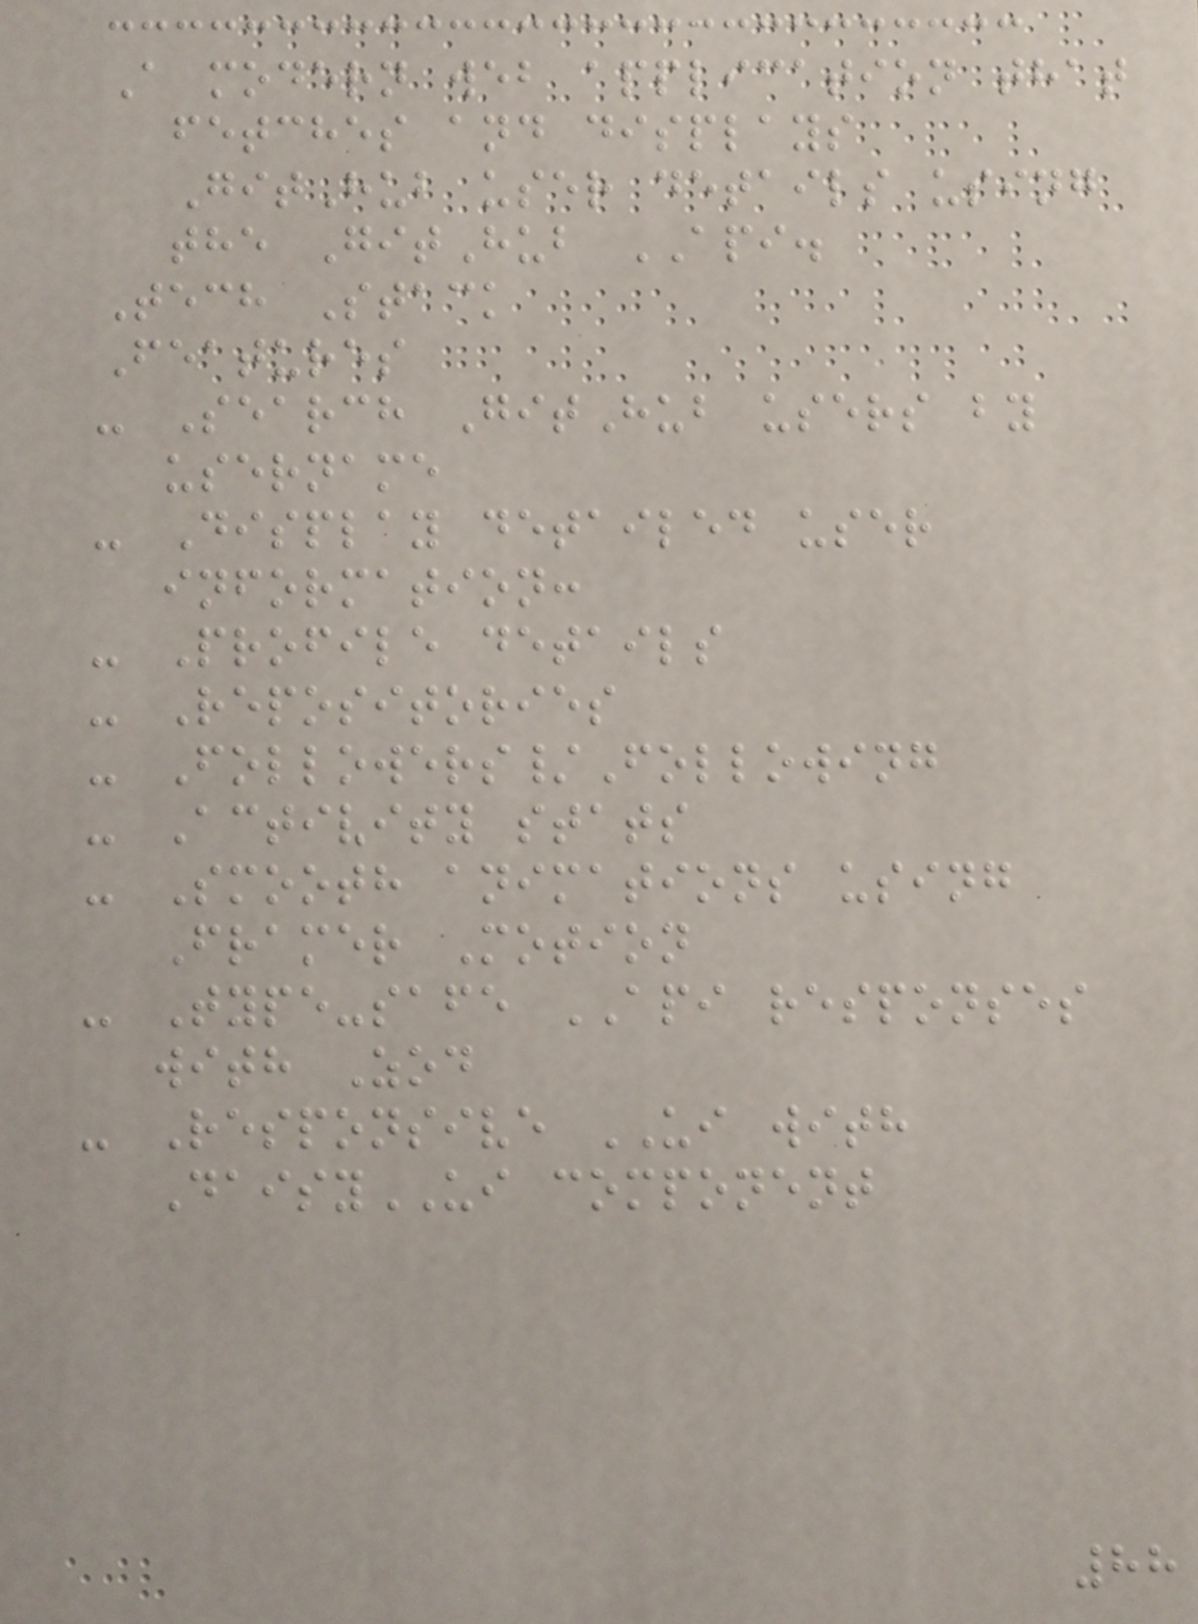A modern web application that
fetches and displays
GitHub user details using
the GitHub API.
Tech Stack
Features
- Search GitHub users by
username
- Display detailed user
information:
- Profile details
- Repositories
- Followers/Following
- Activity stats
- Smooth animations using
Framer Motion
- Type-safe API responses
with Zod
- Responsive UI with
DaisyUI component
88
